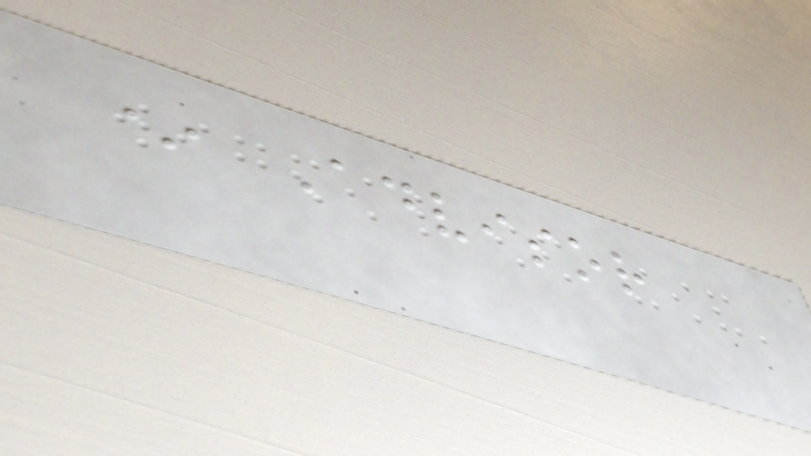* Advisor
